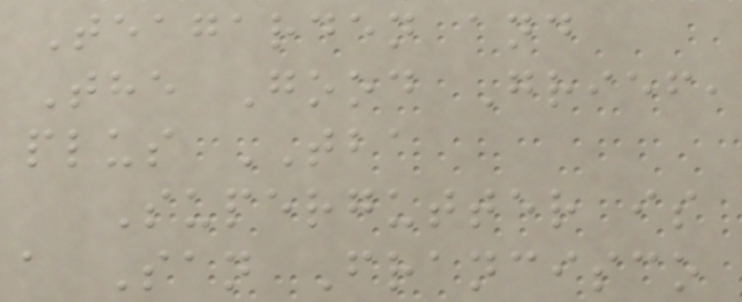Teagarden and
The Good Grief,
plus TBA
Supergutter is
a San Francisco
